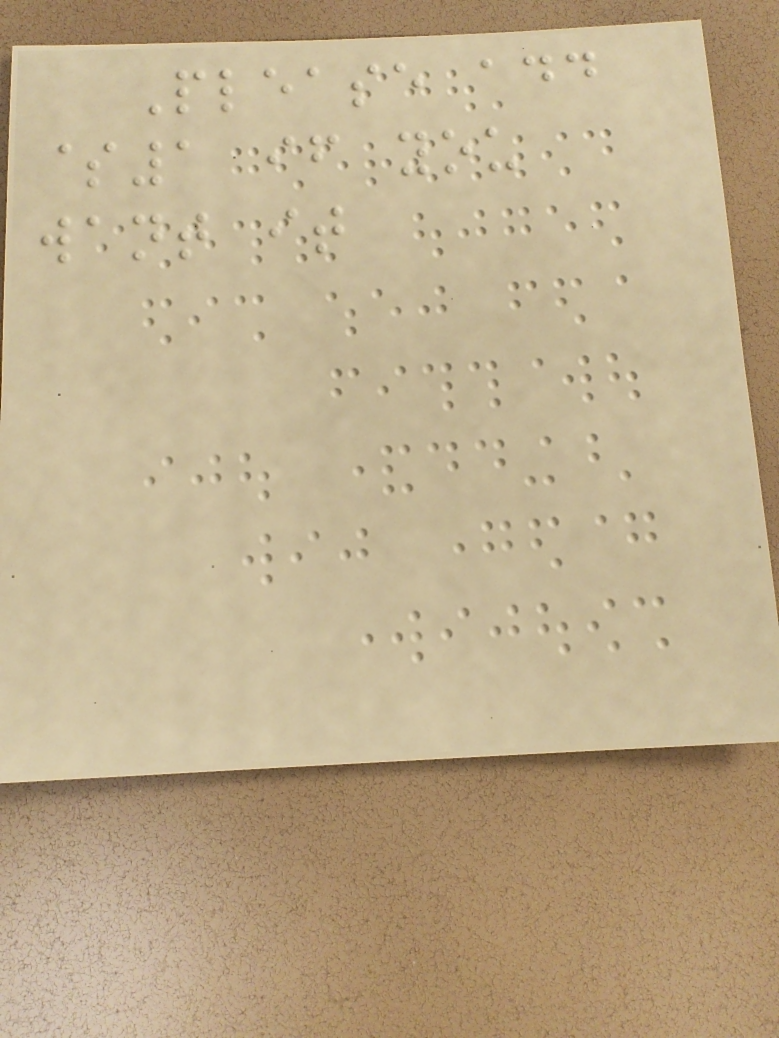Please add
$1 if you
want it
